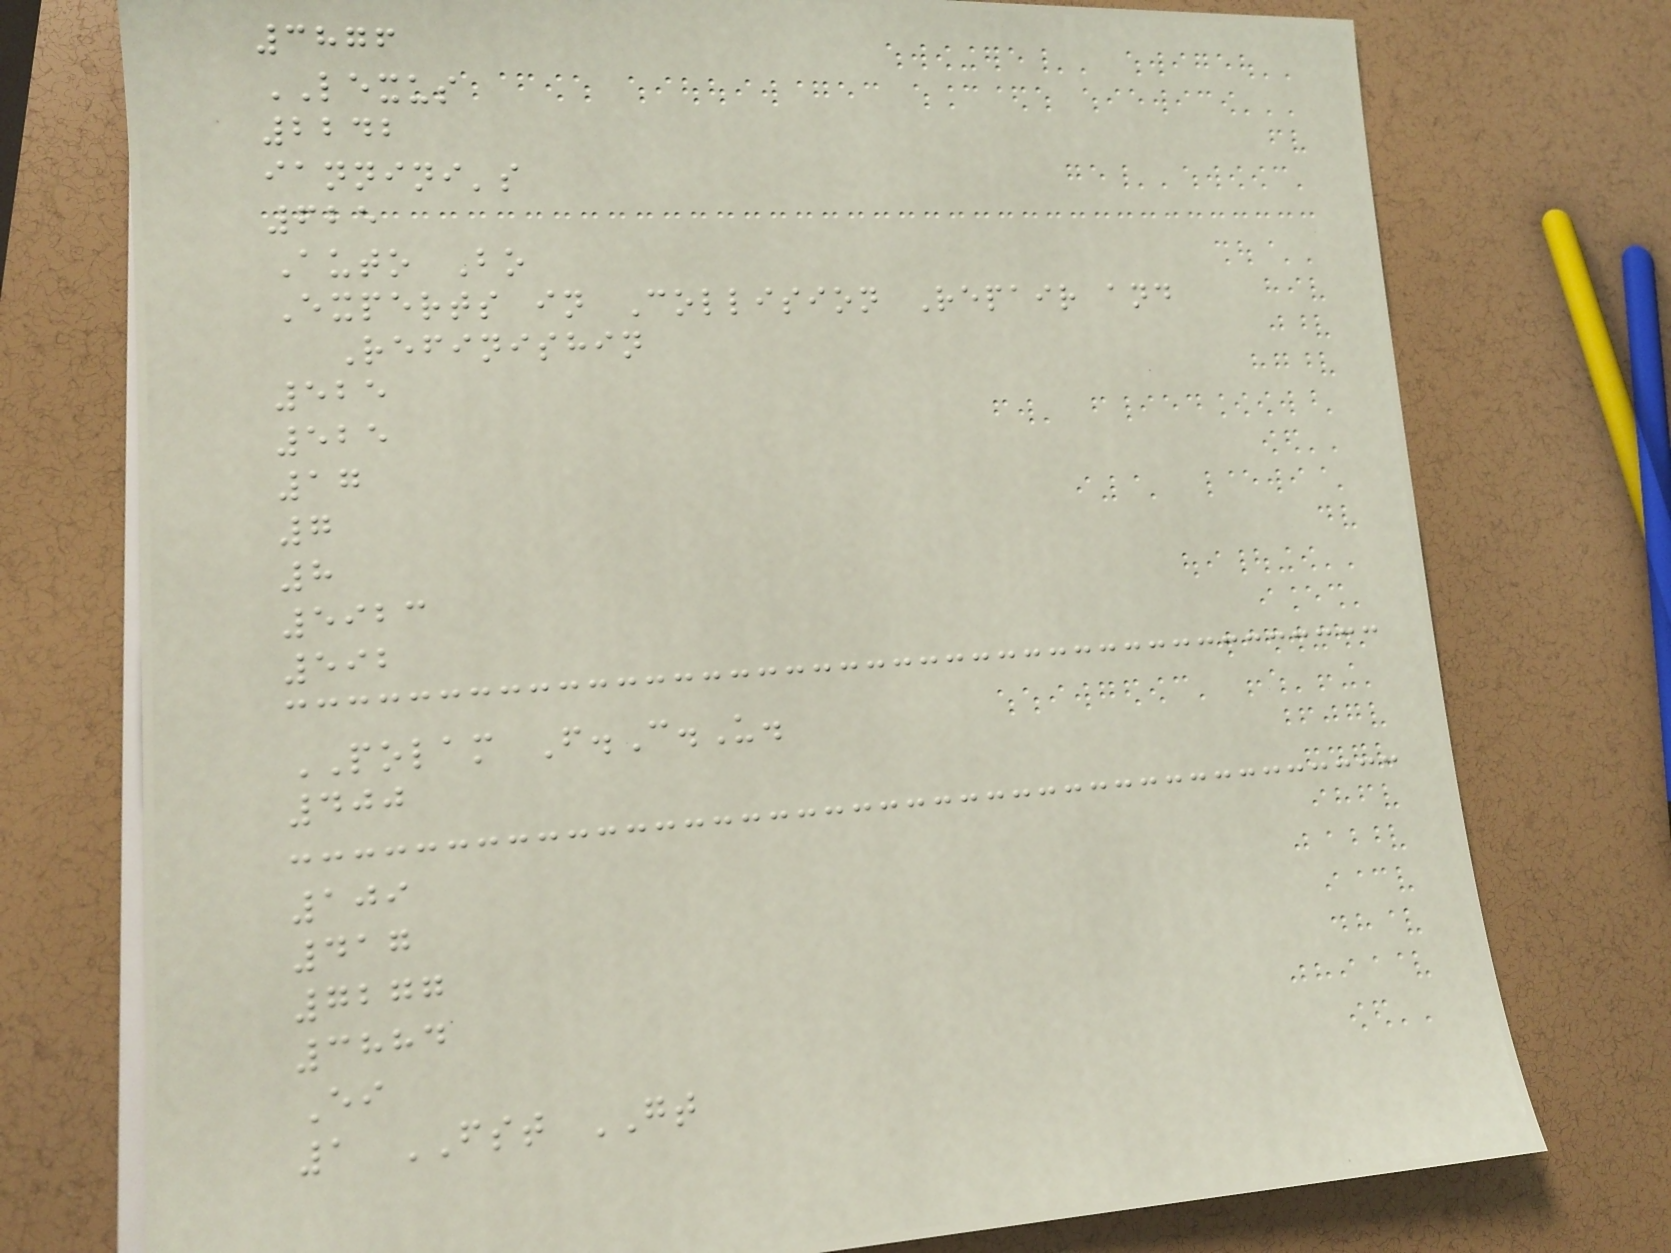3876
LEXUS
2242
iannini's
625
Auto Bo
Experts in Collision Repair and
Refinishin
525
525
17
7
8
5923
592
POLAM F.C.U.
400
109
417
7277
3884
Ei
1 FST GT
